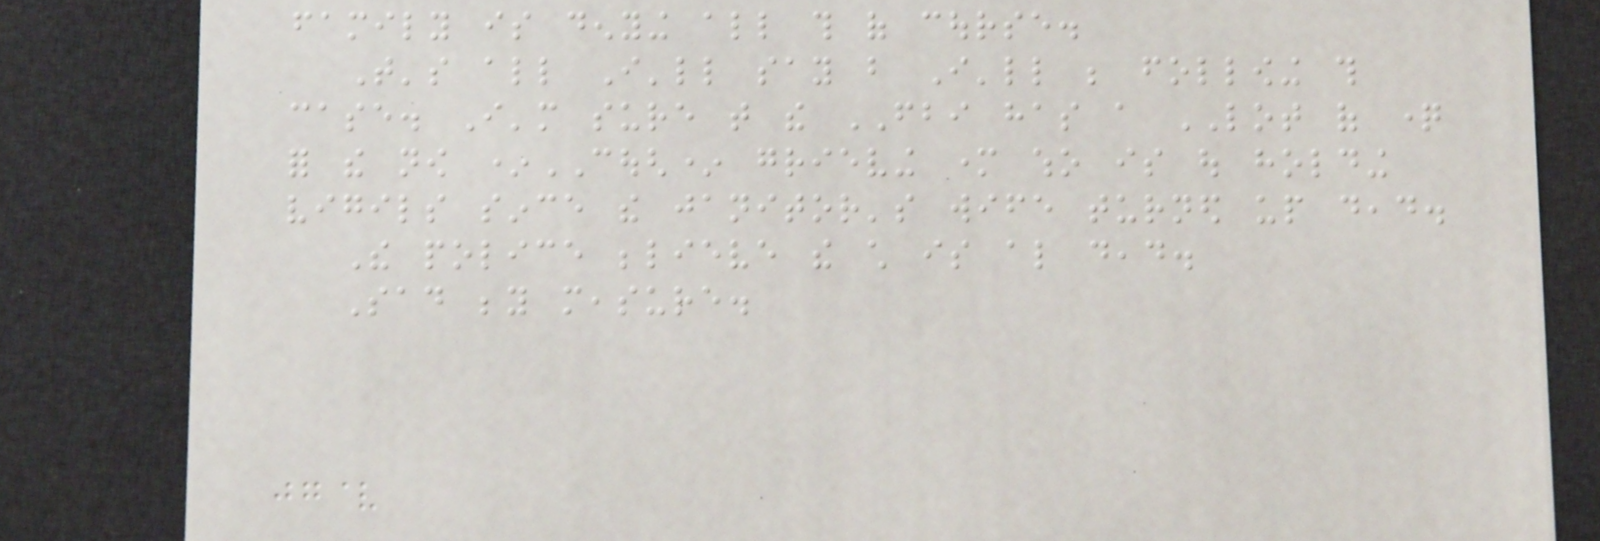family is denying all this of course.
That's all I'll say but I'll be following this
case. I'm sure that the FBI has a LOT of question
for the now *COUGH* grieving mother who is out holding
vigils since the janitor's wife turned up dead.
The police believe the child is also dead.
Sad beyond measure.
